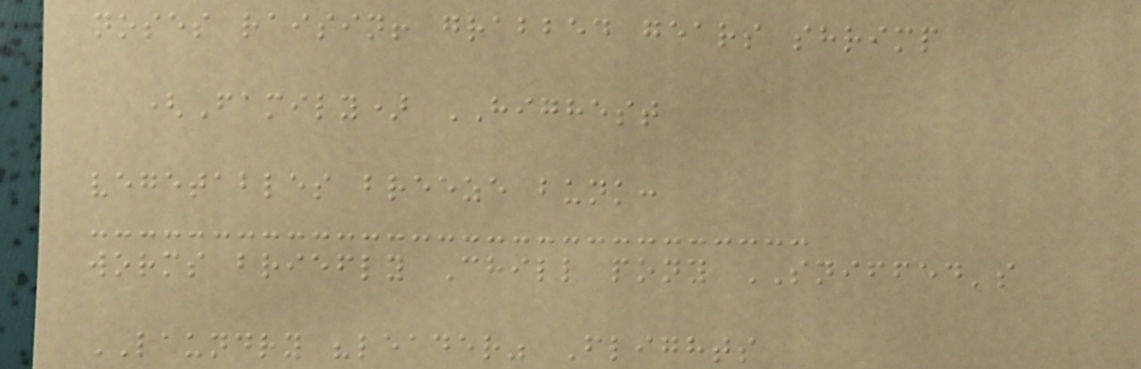noses raisin! grabbed gears shrimp
(Family) HIGHEST
vegetables breeze bunk:
worms briefly Chill pony SNIFFED's
LAUNDRY "leader" Flights
